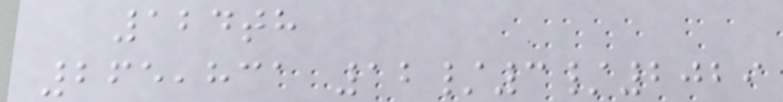124th
265,831 12/3/2029
